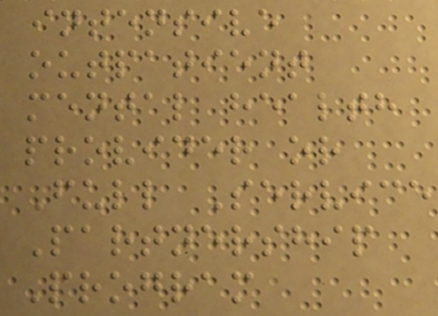intensive
outpatient
mental health
provider or
Full Service
Partnership
Program
